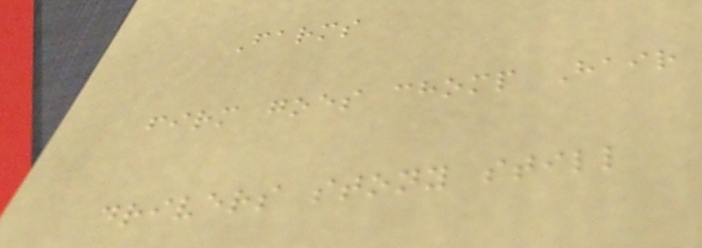Farms
firm goes chomp Hair
drivers stony still
